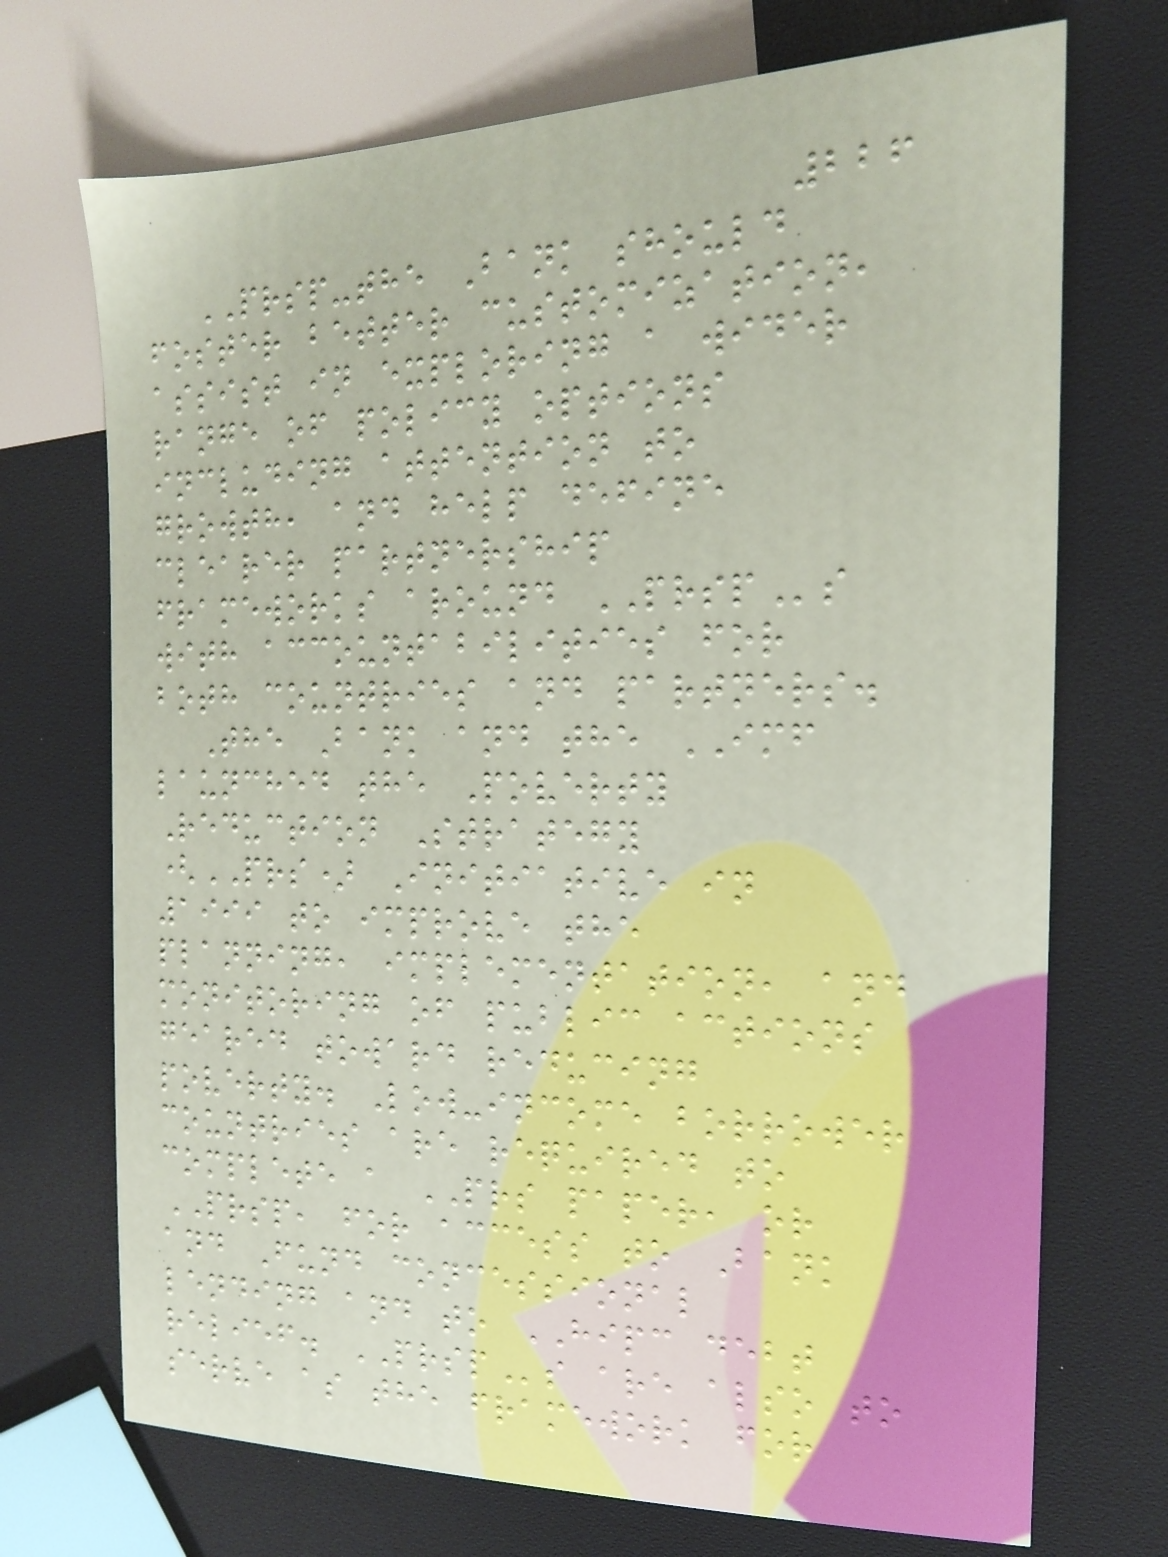226
PRSP-the Bank should
foster better customization,
assist in exploring a wider
range of policy options
including attention to
growth, and help define
clearer partnership
frameworks around PRSPs
with accountabilities for
both countries and partners.
The Bank and the IMF
launched the Poverty
Reduction Strategy
(PRS) Initiative in
1999 to improve the
planning, implementation, and
monitoring of public actions
geared toward reducing
poverty. Low-income borrower
countries are required to
complete a PRS paper, or
PRSP, for access to Bank
and Fund concessional
lending and to HIPC debt
relief. PRSPs are also to
serve as the framework for
